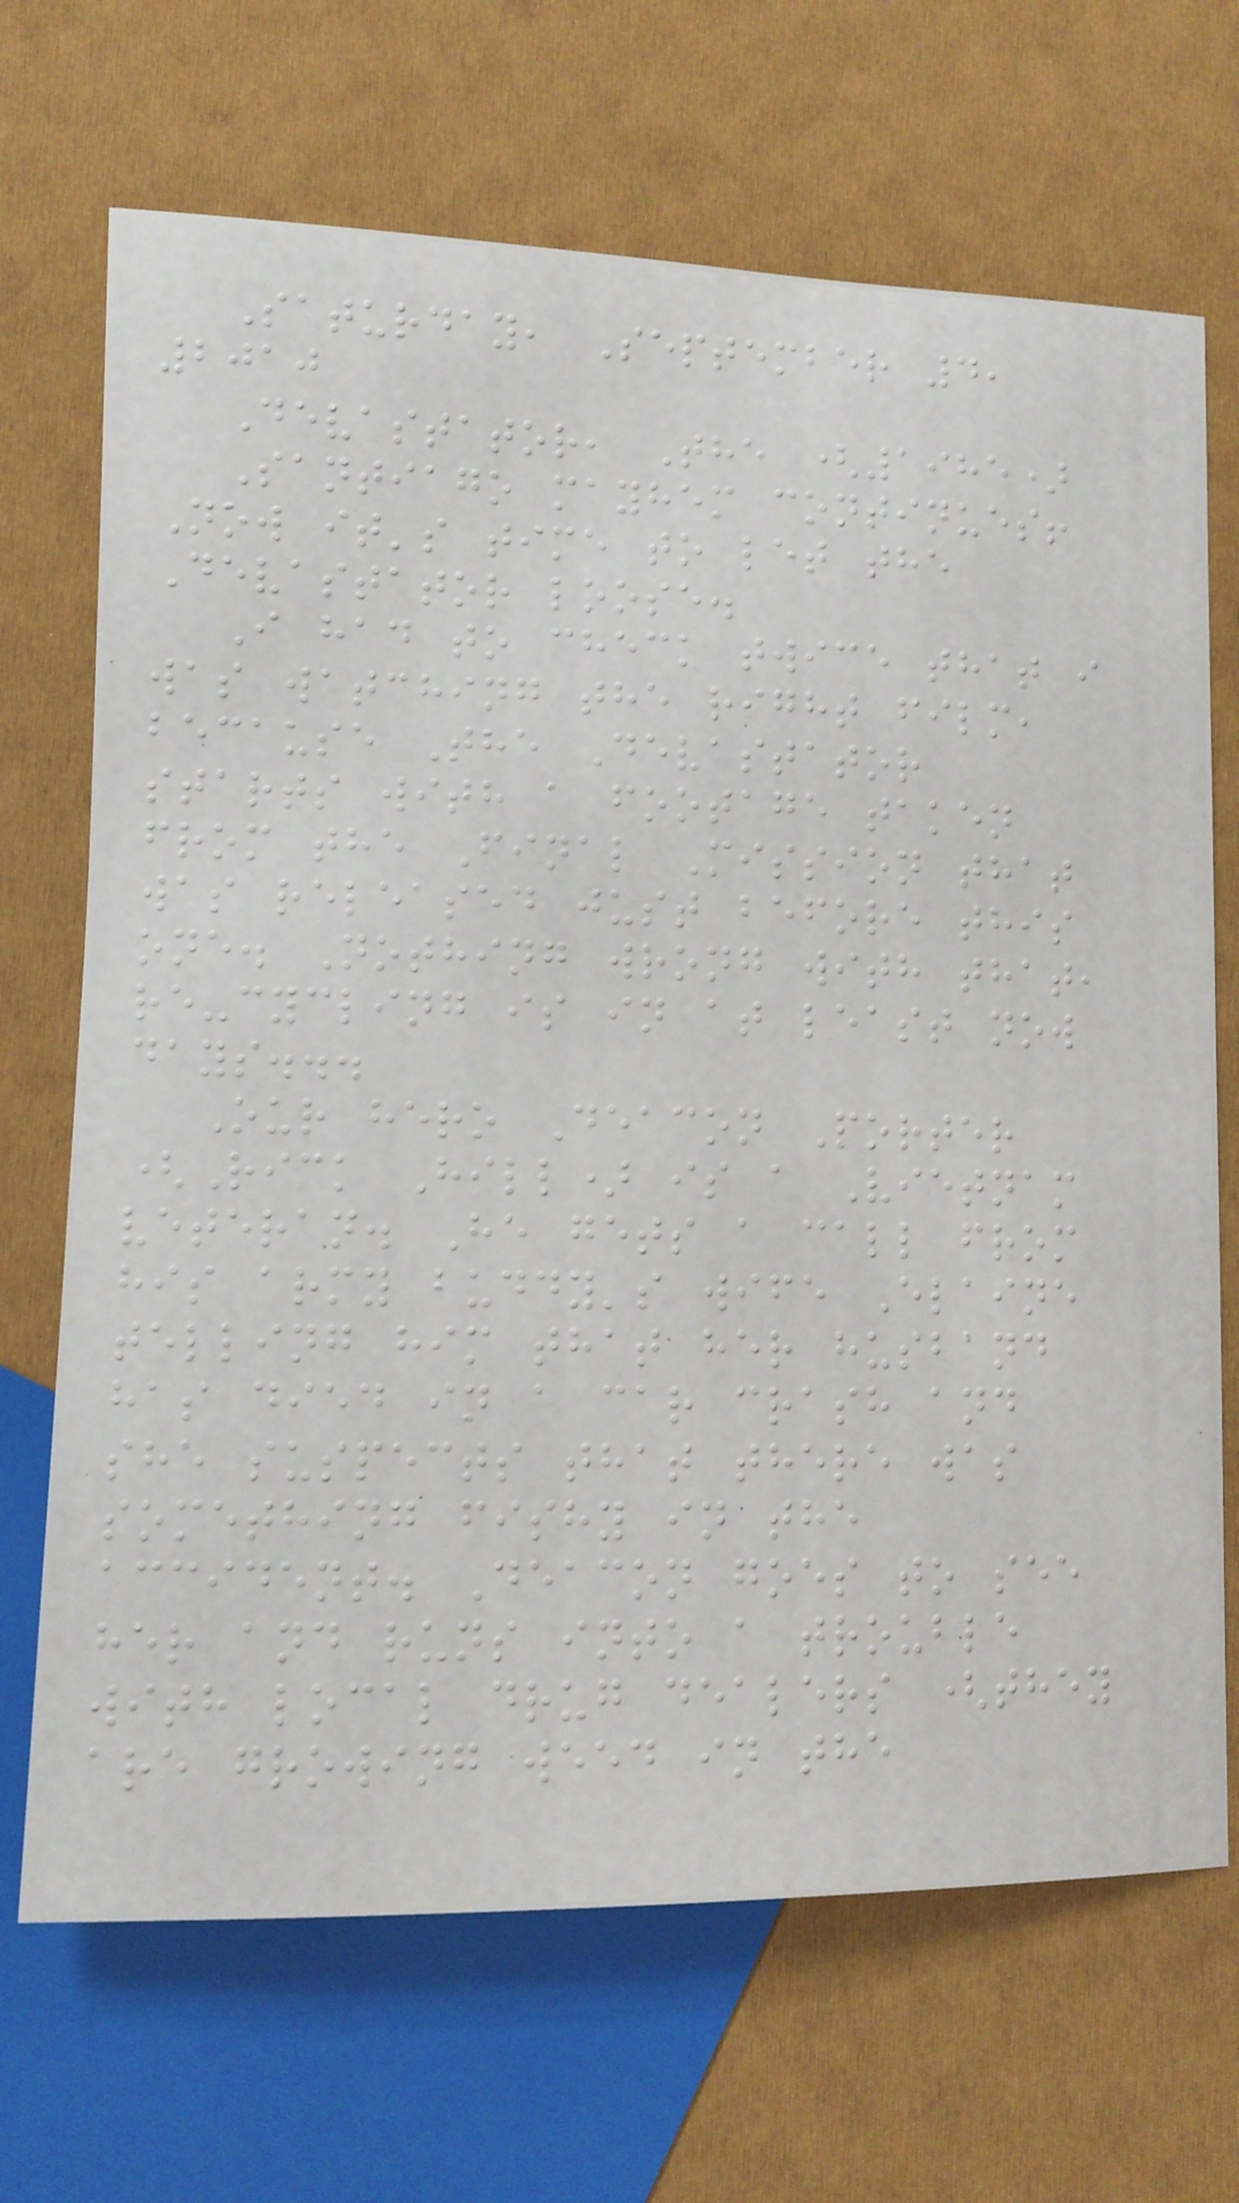Saturday, September 4,
2010
Devastator, The (1985)
Santiago mayhem continues!
Now it's time to let the
Devastator loose.
I had to check twice that i
was watching the right film,
because The Devastator
starts with a footage taken
from the Final Mission that
was released just before this
one. Nothing wrong with that,
re-cycling is in at least now
days...
Our hero Deacon Porter
(Rick Hill) is a Vietnam
veteran. He gets a call from
his army buddy's wife Elaine
telling him that her husband
has died in a car crash and
she suspects that there was
something fishy in the
accident. Deacon goes to see
her and runs into a trouble
with local drug dealers (they
are growing weed in the
